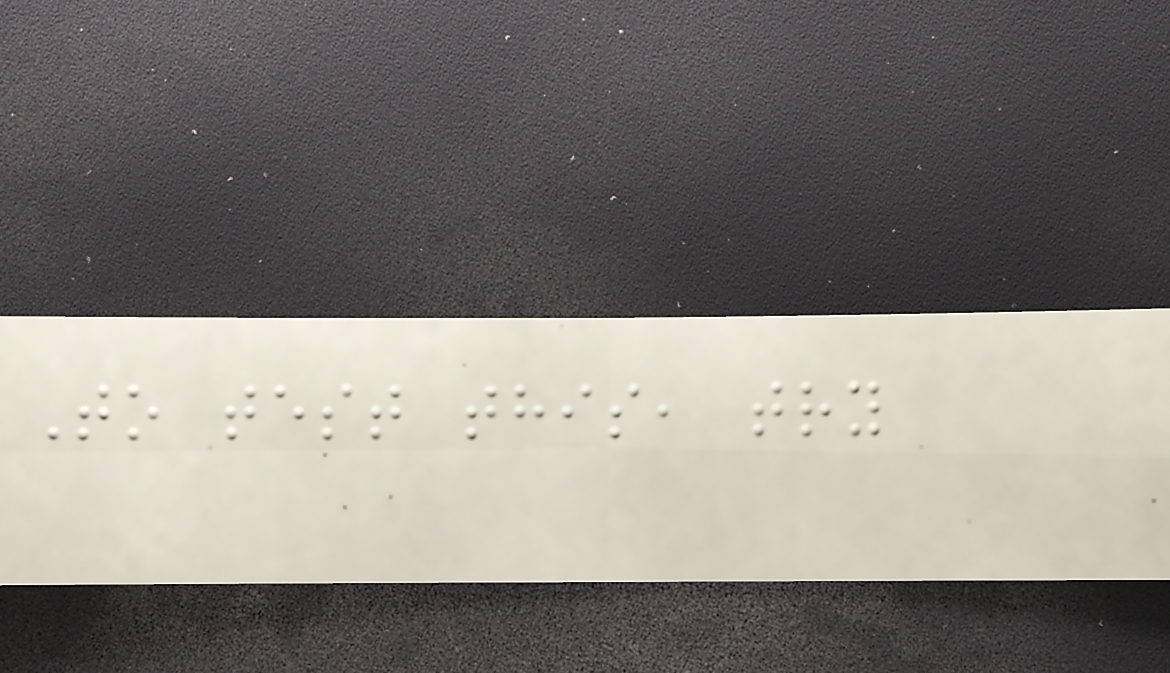To test this, try
